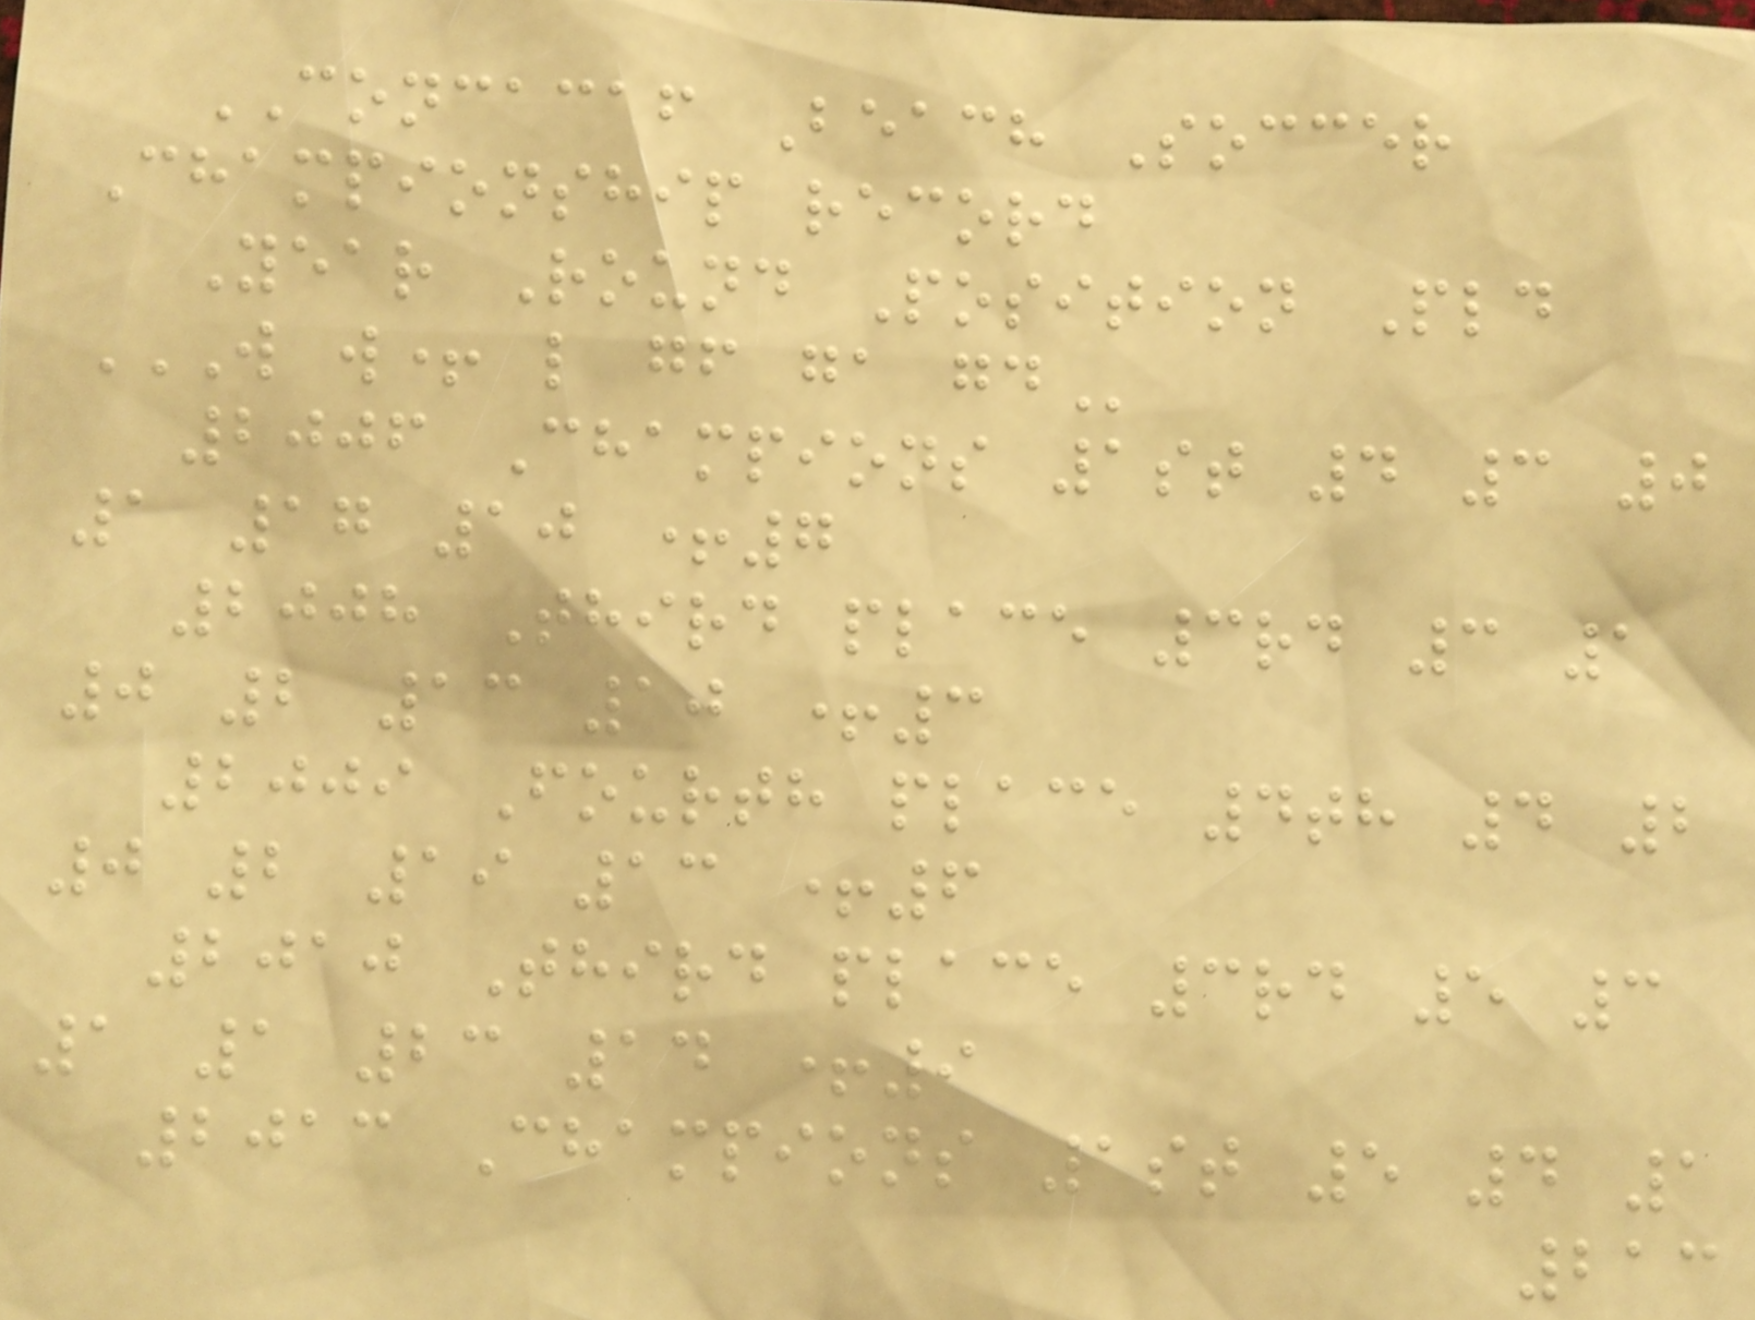CONCACAF Beach Soccer
Championship record
Year Round Position Pld
W W+ L GF GA GD
2006 Champions 1st 4 3 0
1 17 10 +7
2008 Third place 3rd 3 1
0 2 13 10 +3
2009 Fourth place 4th 4 2
0 2 19 13 +6
2010 Third place 3rd 5 3
1 1 23 14 +9
2013 Champions 1st 5 4 1
213
